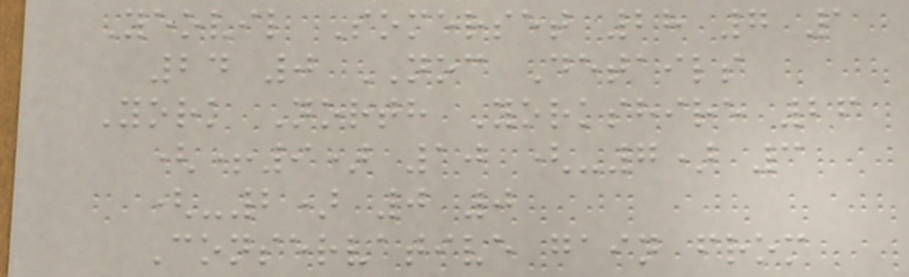Yeovil Somerset 28 7 1
24 0 NOC Details
York North Yorkshire 26
(+9) 10 (-7) 3
(-2) 0 0
Conservative gain from
